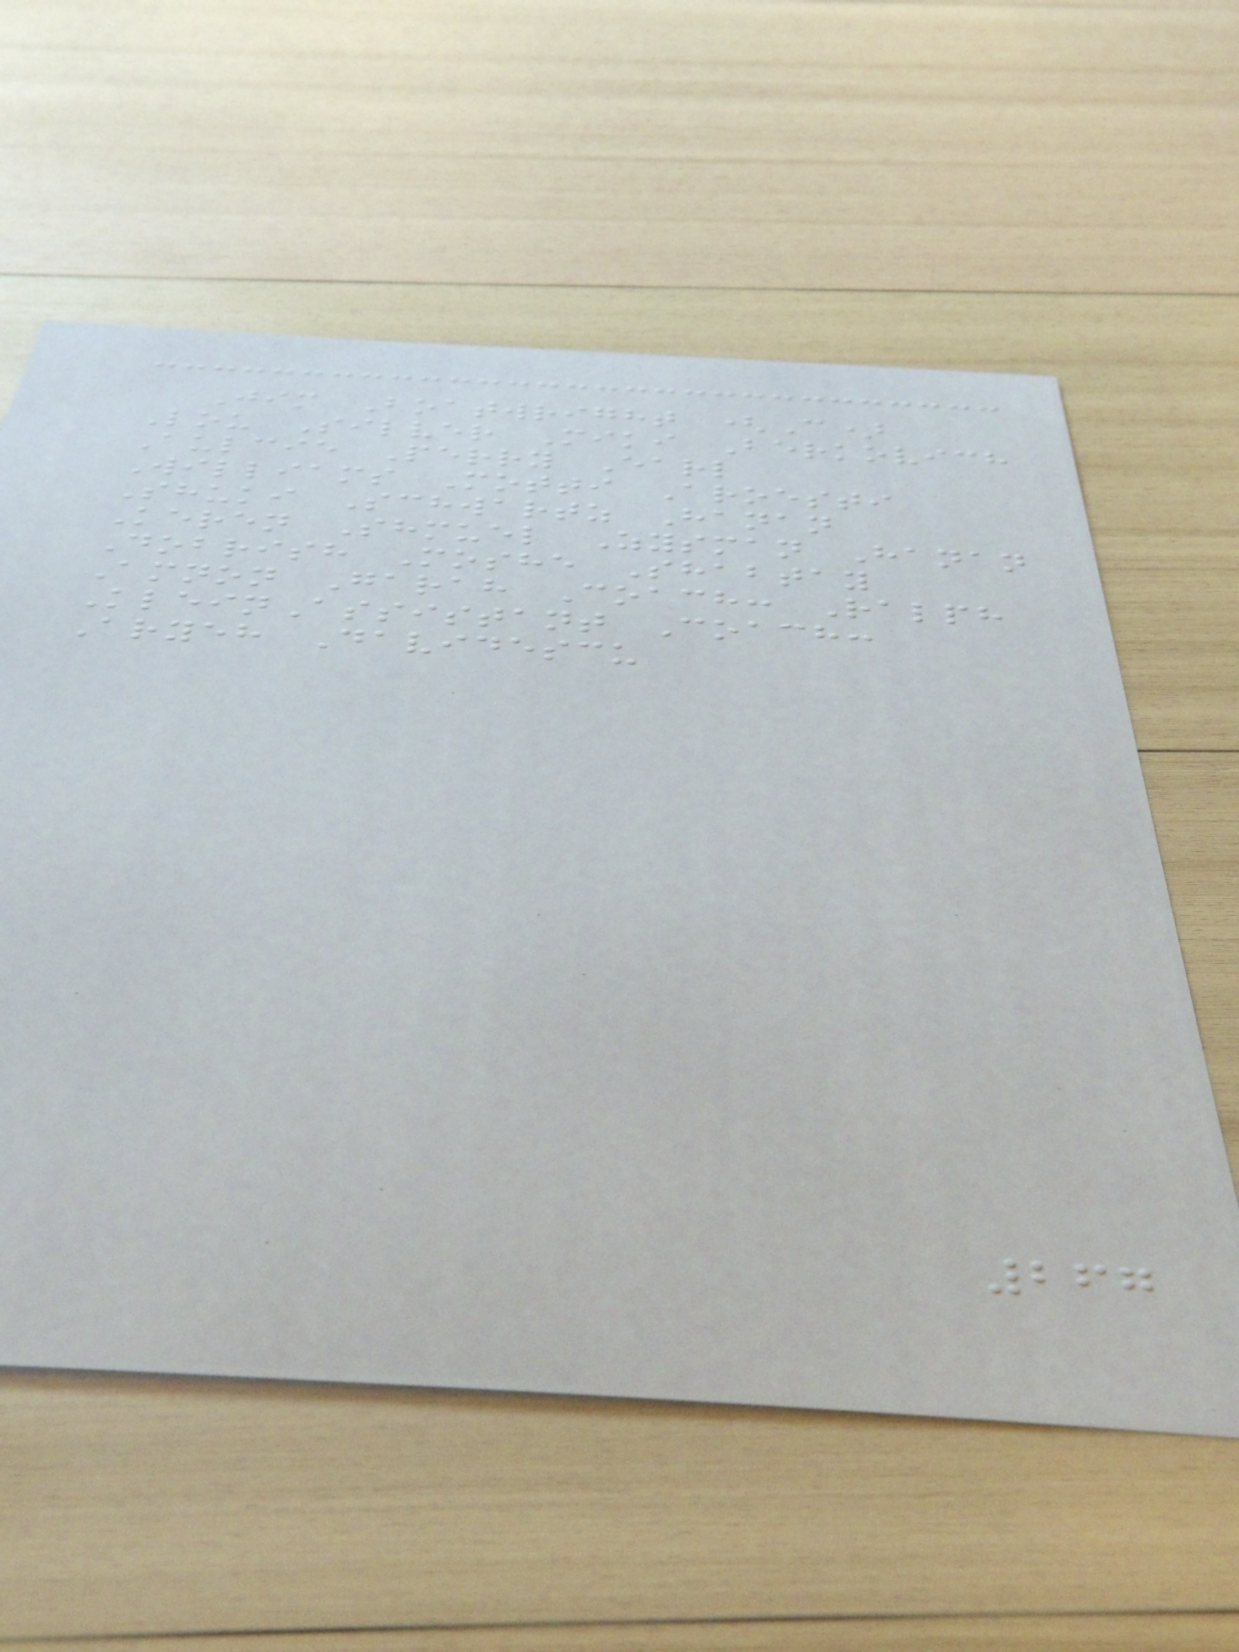Jim Boatwright (C)
Lou Silver Miki Berkovich
Aulcie Perry Earl
Williams Motti Aroesti
Shuki Schwartz Hanan
Keren Shmuel Zysman Hanan
Dobrish Moshe Shabtay
Amnon Garah Coach: Ralph
KleinAssistant Coach:
Aryeh Davidescu
267
